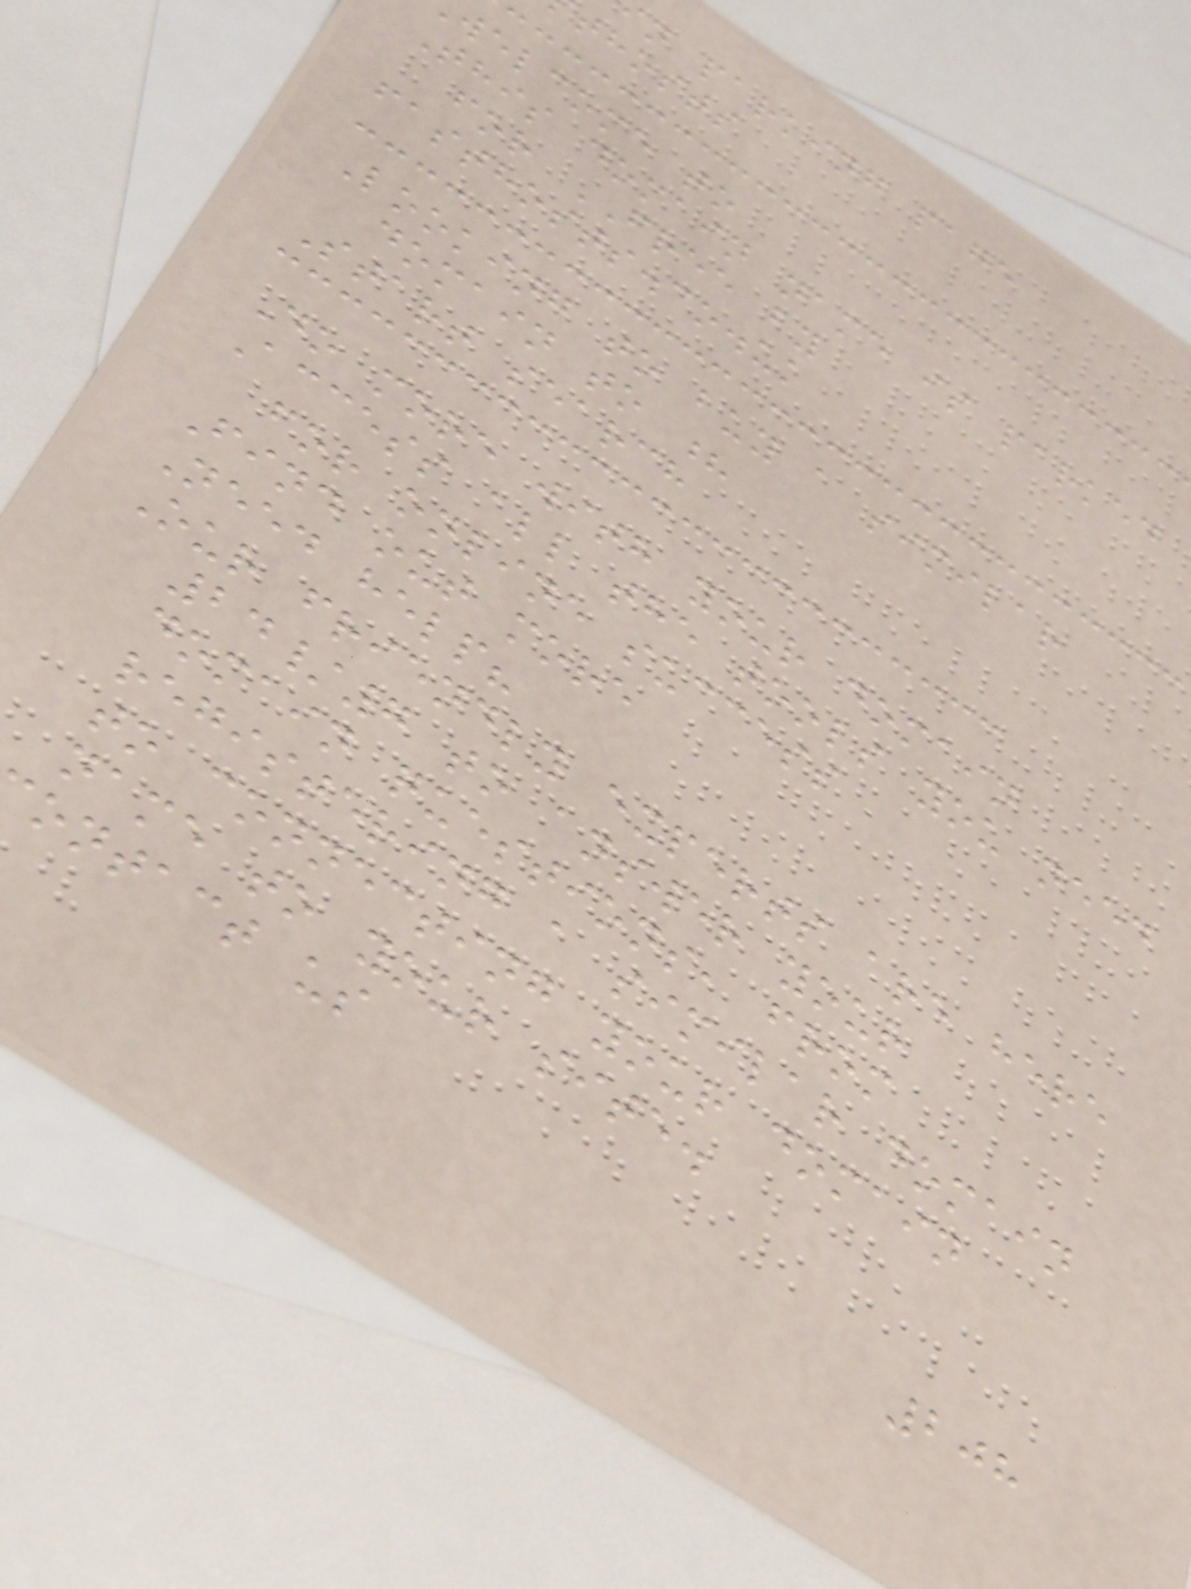n parking page
thosts
welcome to
This domain name is parked
for FREE by
fasthosts.co.uk
Looking to buy a similar
domain to ?
Start search
Do more with your domain
Access all the tools you need
for online success
Find out more
Need help?
Our friendly experts are here
24/7 to answer your
domain questions, from
registering a similar domain
to connecting your domain
name to your site.
ontact us
208
